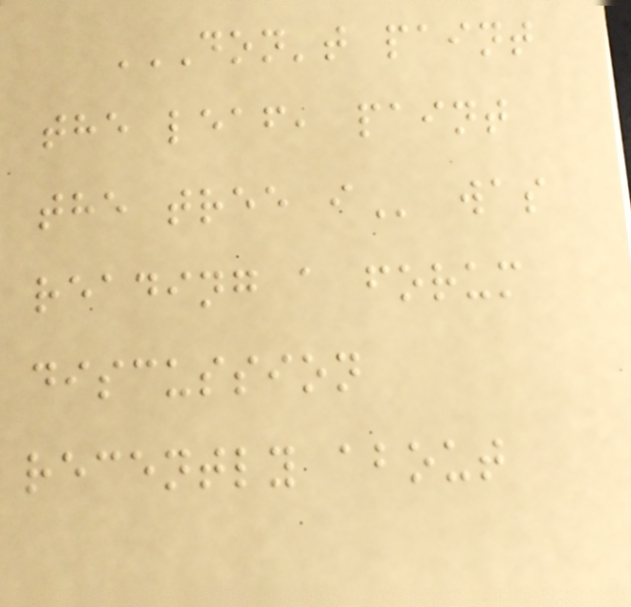DON'T PAINT
THE LEAF, PAINT
THE TREE I was
reading a forum
discussion
recently about
